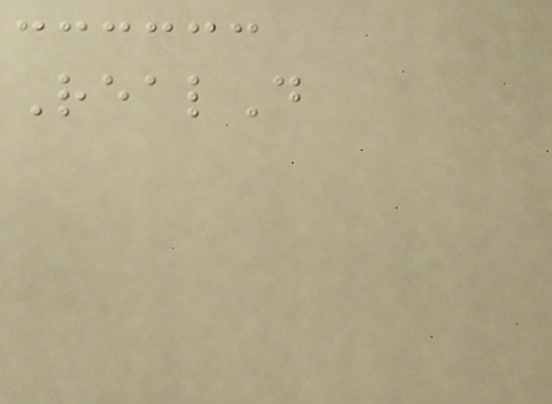RealD
